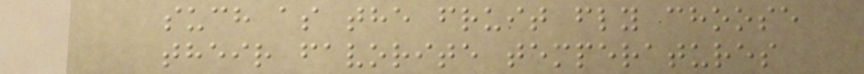such as the fruit fly choose
their favorite temperatures
